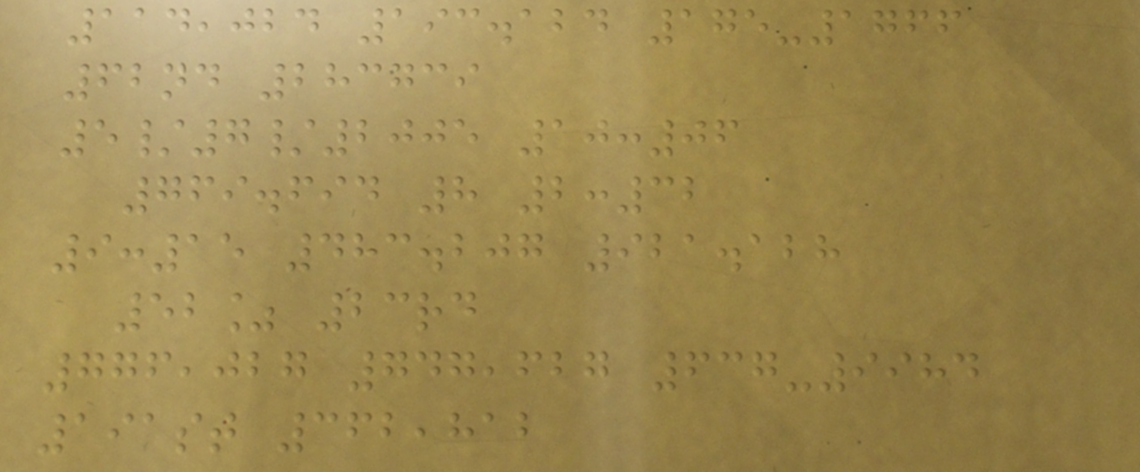114,024 193.124 175-1766
62nd 283739
5/7/2005 10:06
769.694 8 2:32
9:15 483.207 921.128
52% 23rd
776,027 747,627 637-9984
191st 362,812
